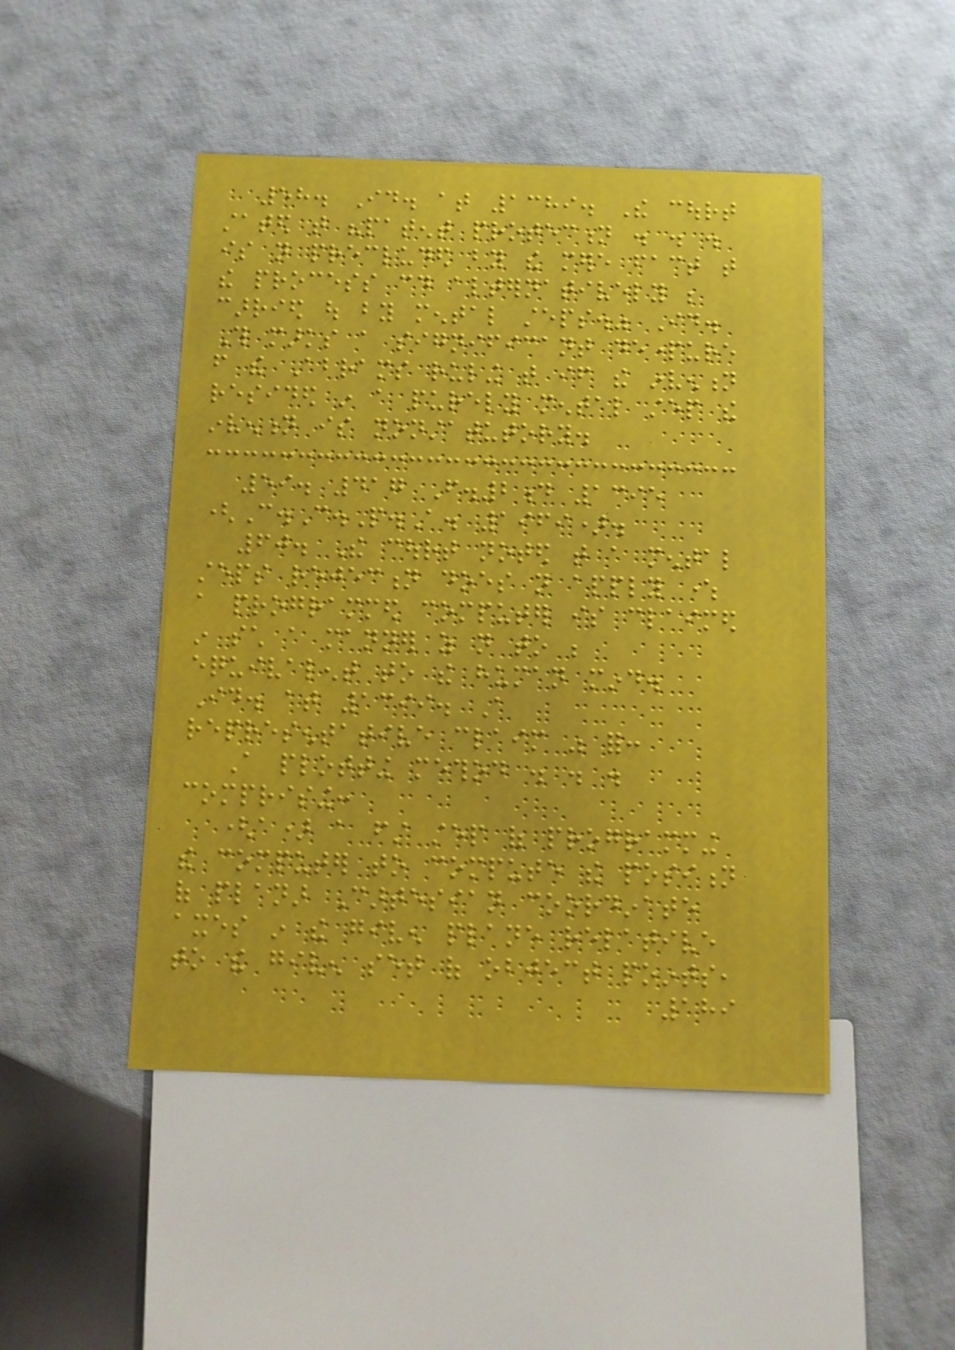58. Id. at 1389. The court
stated that "patent protection . . .
is not precluded by the mere fact that
the process could alternatively be
carried out by mental steps." Id.
This marks a significant departure
from the Abrams ruling that if the invention
resided in a purely mental step the
invention is nonstatutory.
59. 417 F.2d 1395
(C.C.P.A. 1969).
60. The court noted that a mental
steps rejection does not apply where
a programmed computer is claimed
in such a manner as not to be
equivalent to the human mind.
Id. at 1399. A
representative claim was for:
A plotting method . . .
comprising:
(a) a first step of programming
the computer to compute the position
of planar Cartesian coordinate
axes in the given plane relative
to the given set of object points,
189
